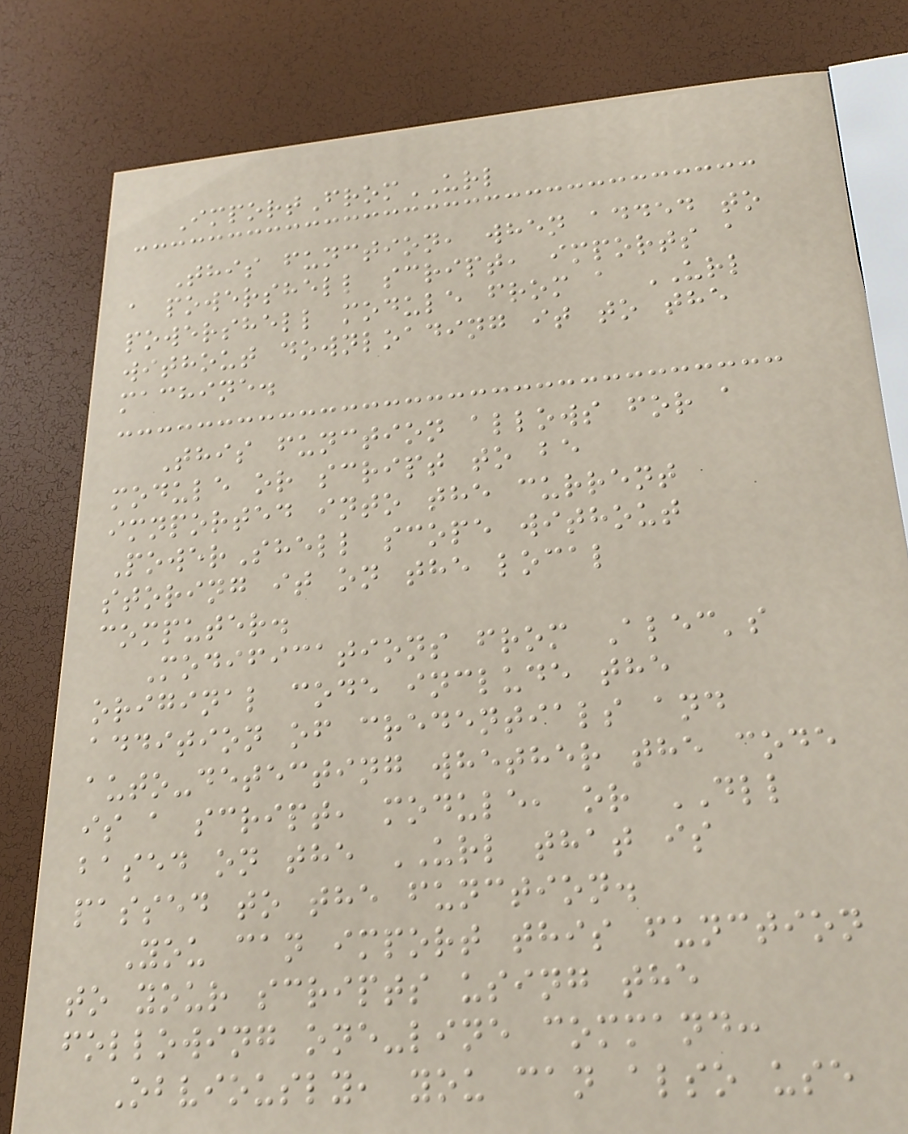ImportFromURL
This function, when added to
a powershell script, imports a
powershell module from a URL
without downloading it to the
machine.
This function allows for a
module or script to be
imnported into the current
PowerShell scope without
storing it on the local
computer.
Modifications from Alec's
original code include the
addition of credentials and
auto-detecting whether the code
is a script, module, or DLL
based on the URL that is
passed to the function.
You can import this function
to your scripts using the
following one-line command:
Obviously, you can also use
